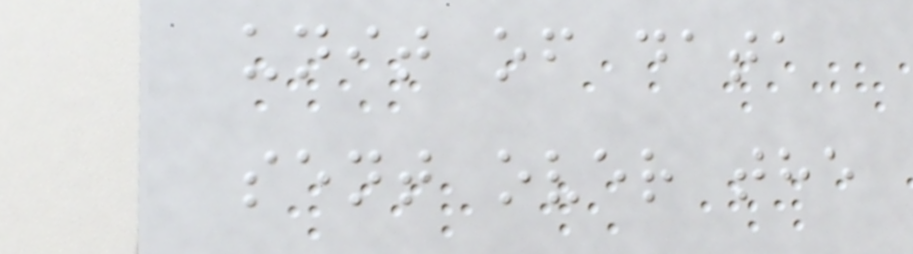unit of data
sent over the
